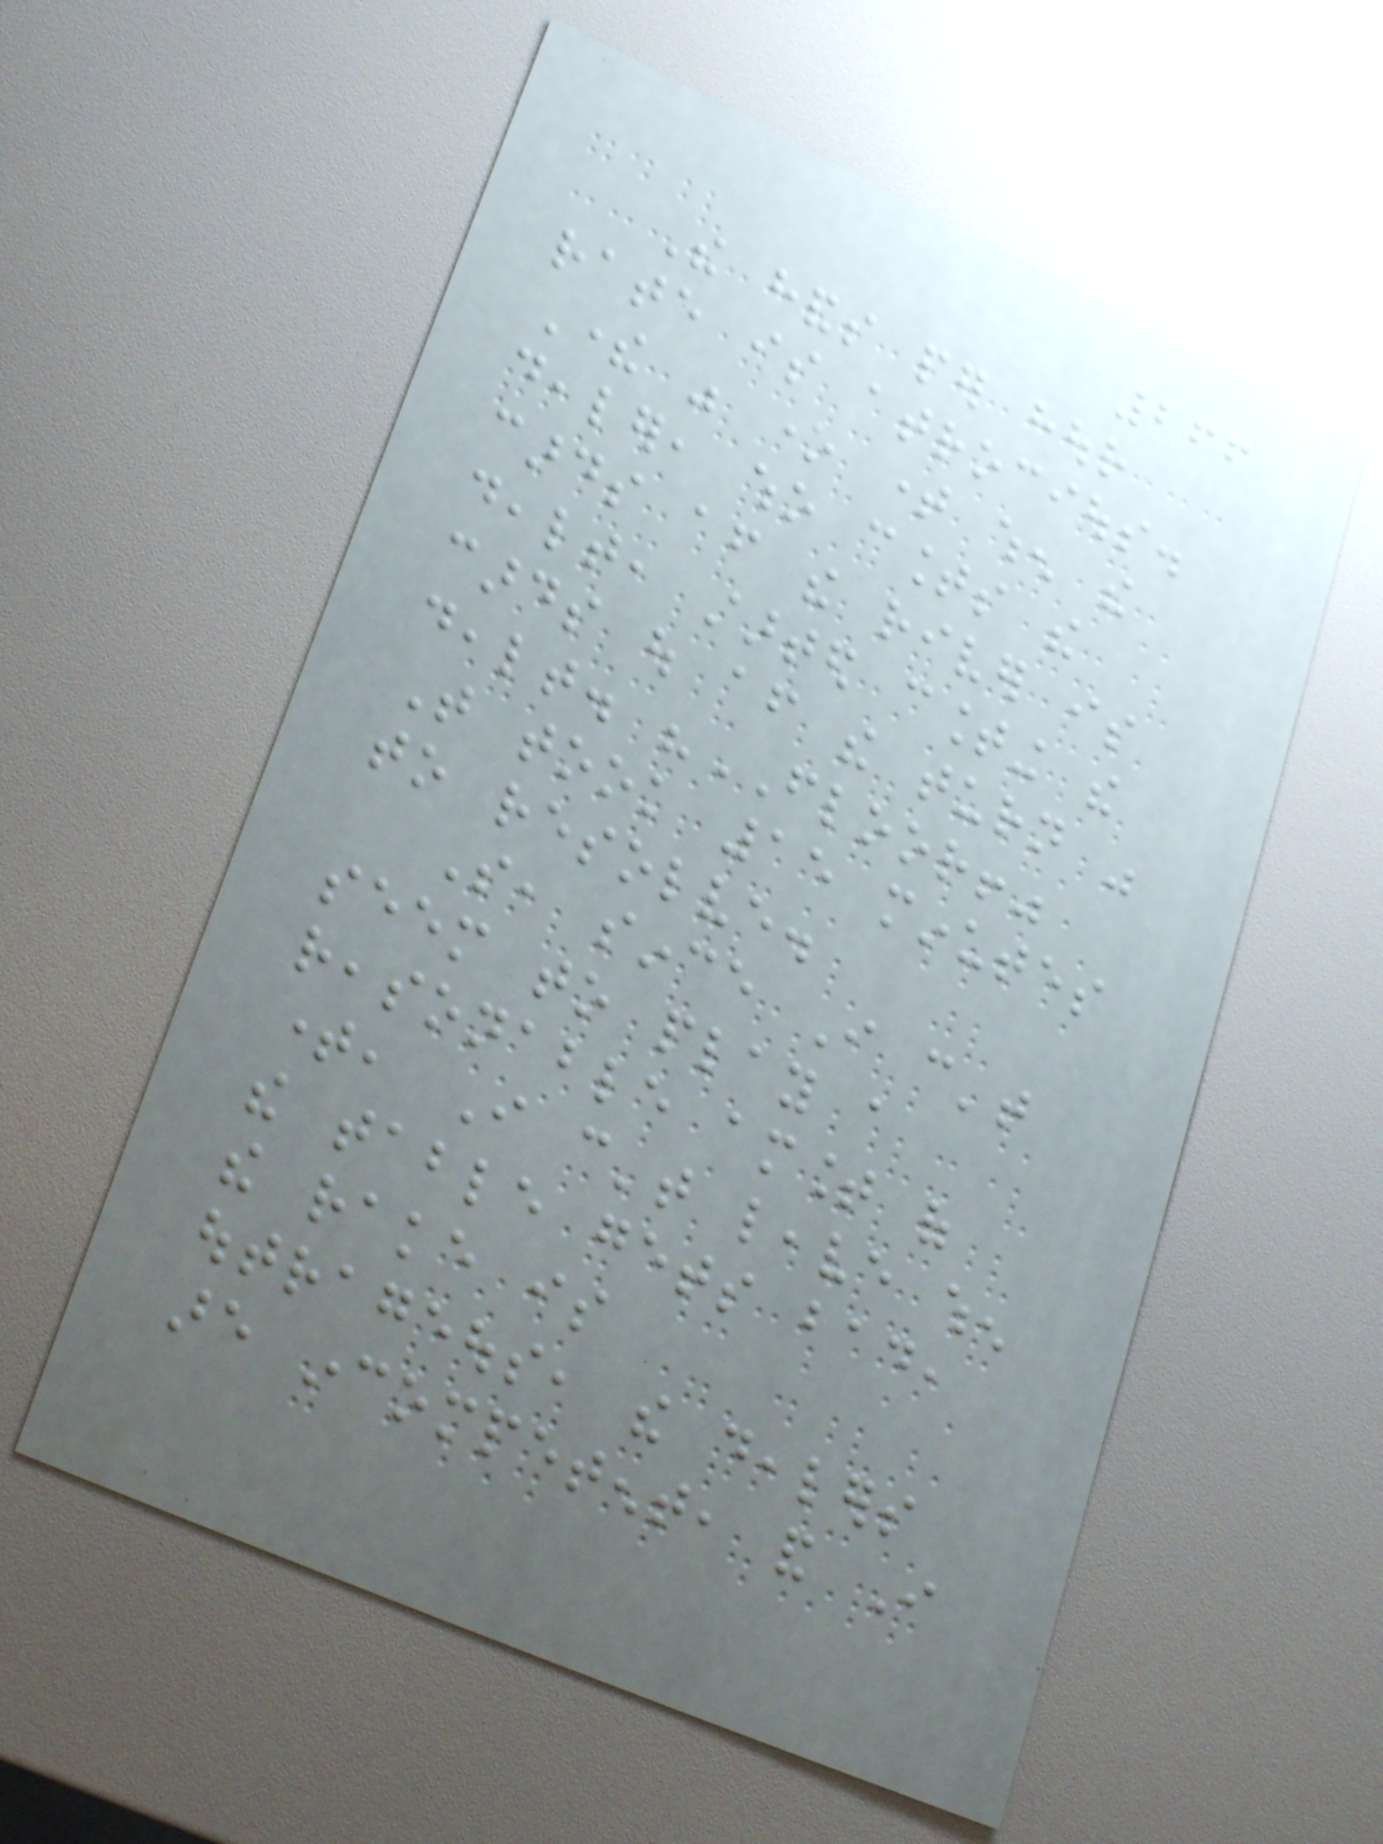266
The hands per hour
rate is atrocious.
There was one time when the
dealer, who counts the
cards after the river is
dealt, started counting the
cards out after the turn was
dealt. "FLOOR!"
That took 15 minutes
to resolve.
So, since I can't
seem to play a
reasonable amount of
time, I can't leave when
the table gets bad,
the rake is
outrageous, the dealers
are incompetent, and I
